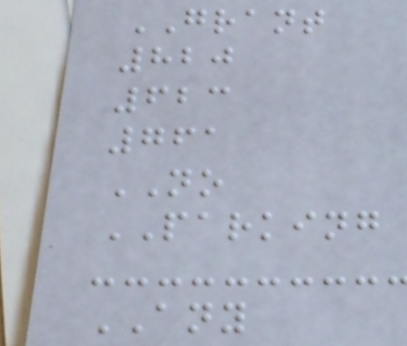GRANT
820
623
761
NO
PARKING
ANY
